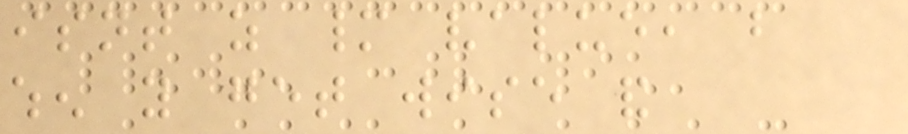isnt as many value, but
when you get wise and
